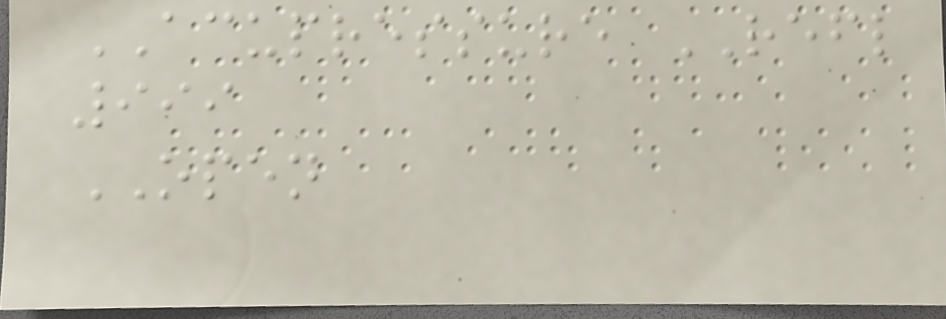ACUPRESSURE REFL
999
OPEN
